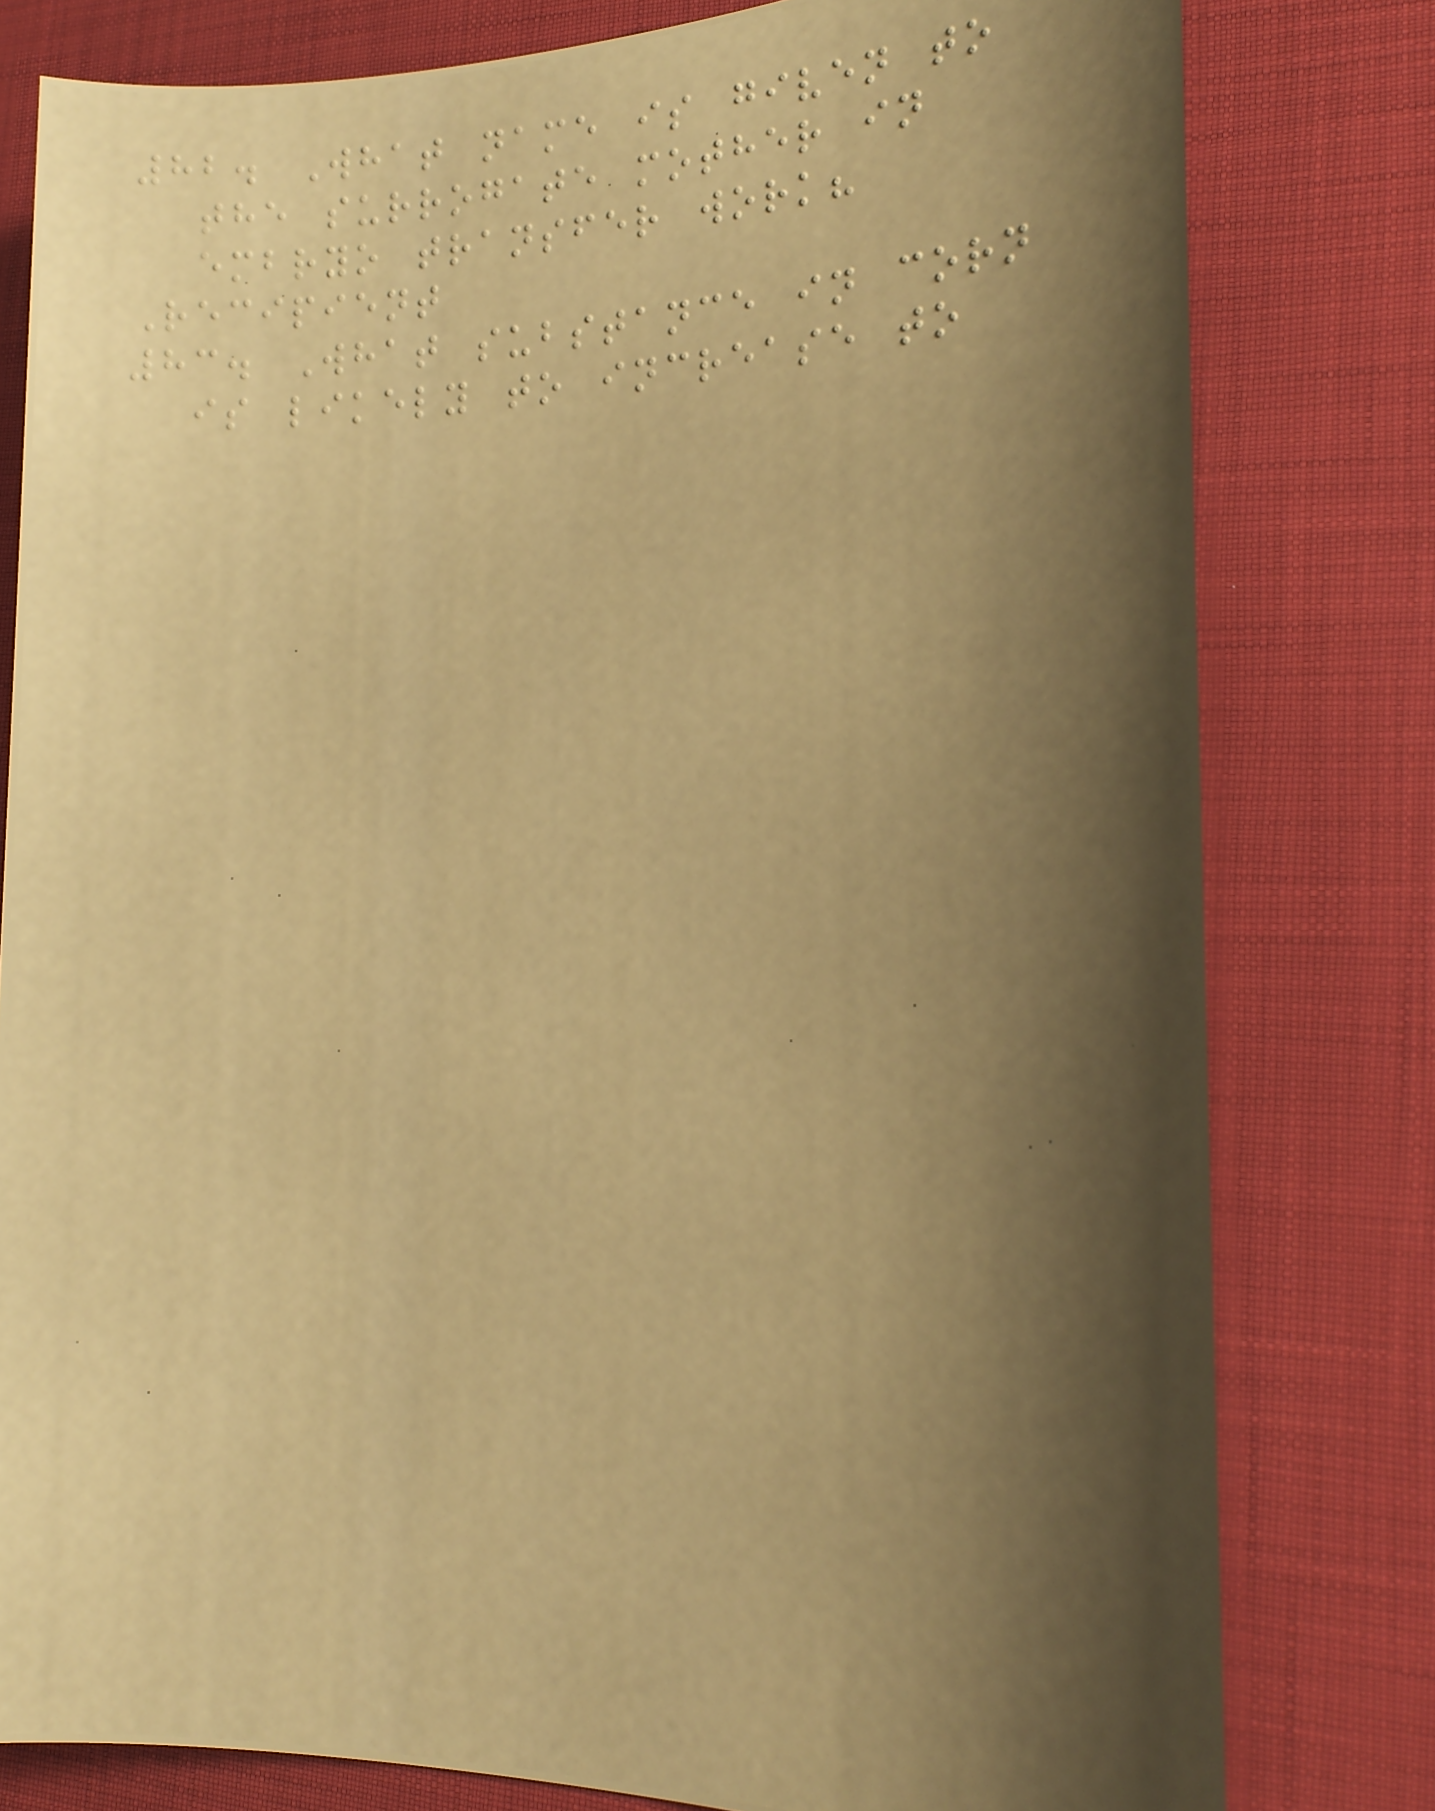82. What name is given to
the surrogate mother in
embryo transfer work?
Recipient
83. What substance in corn
is likely to increase to
